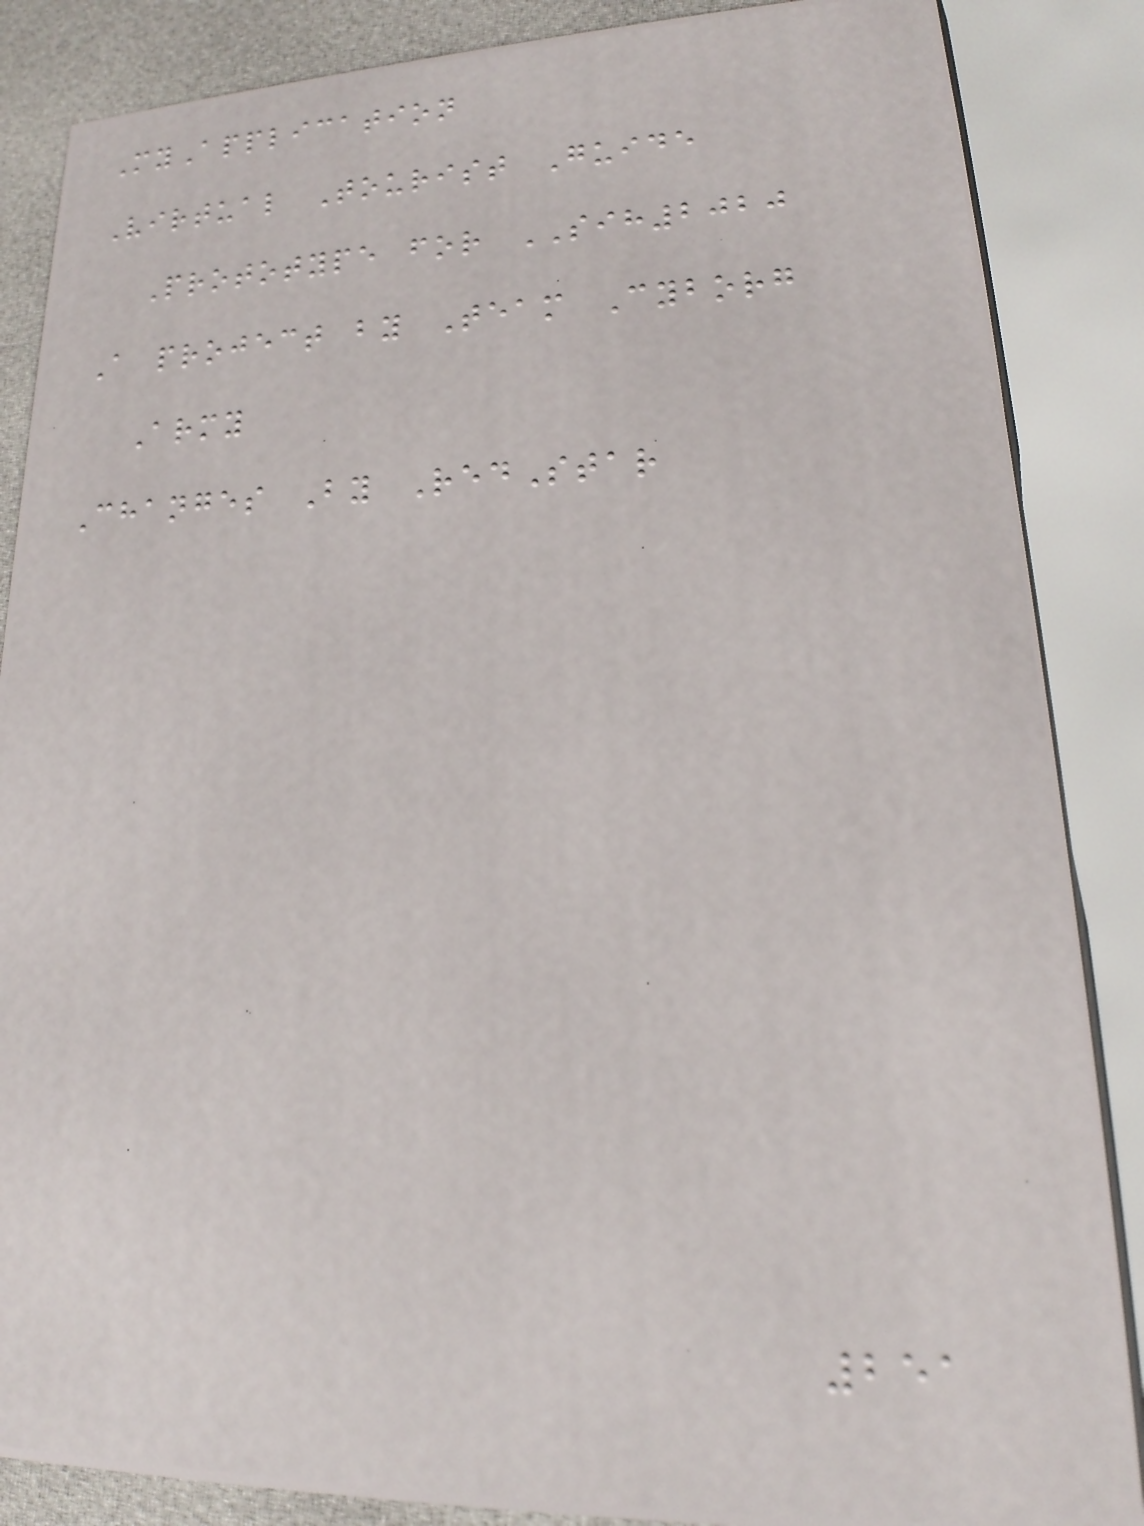MyApplication
Virtual Tourist Guide
Prototype for SIH2020
A project by Team Cyborg
Army
Changes By RedStar
251
